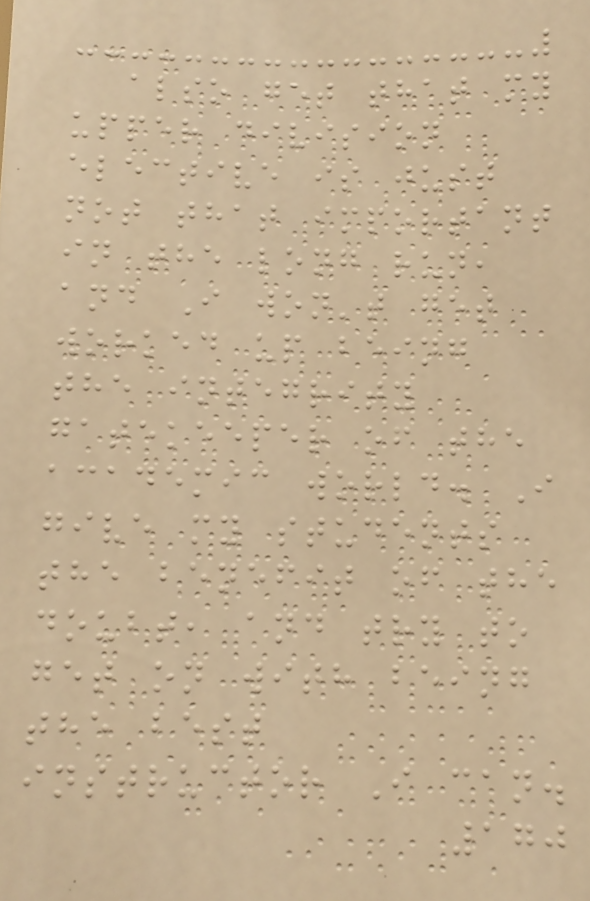also get that my
upper division
elective is just
not that important
in the long run,
and I won't get
worked up being
the integrity
gatekeeper of the
academic world. I
give my students
the benefit of the
doubt, and try to
get on with being
the best
instructor I can.
170
